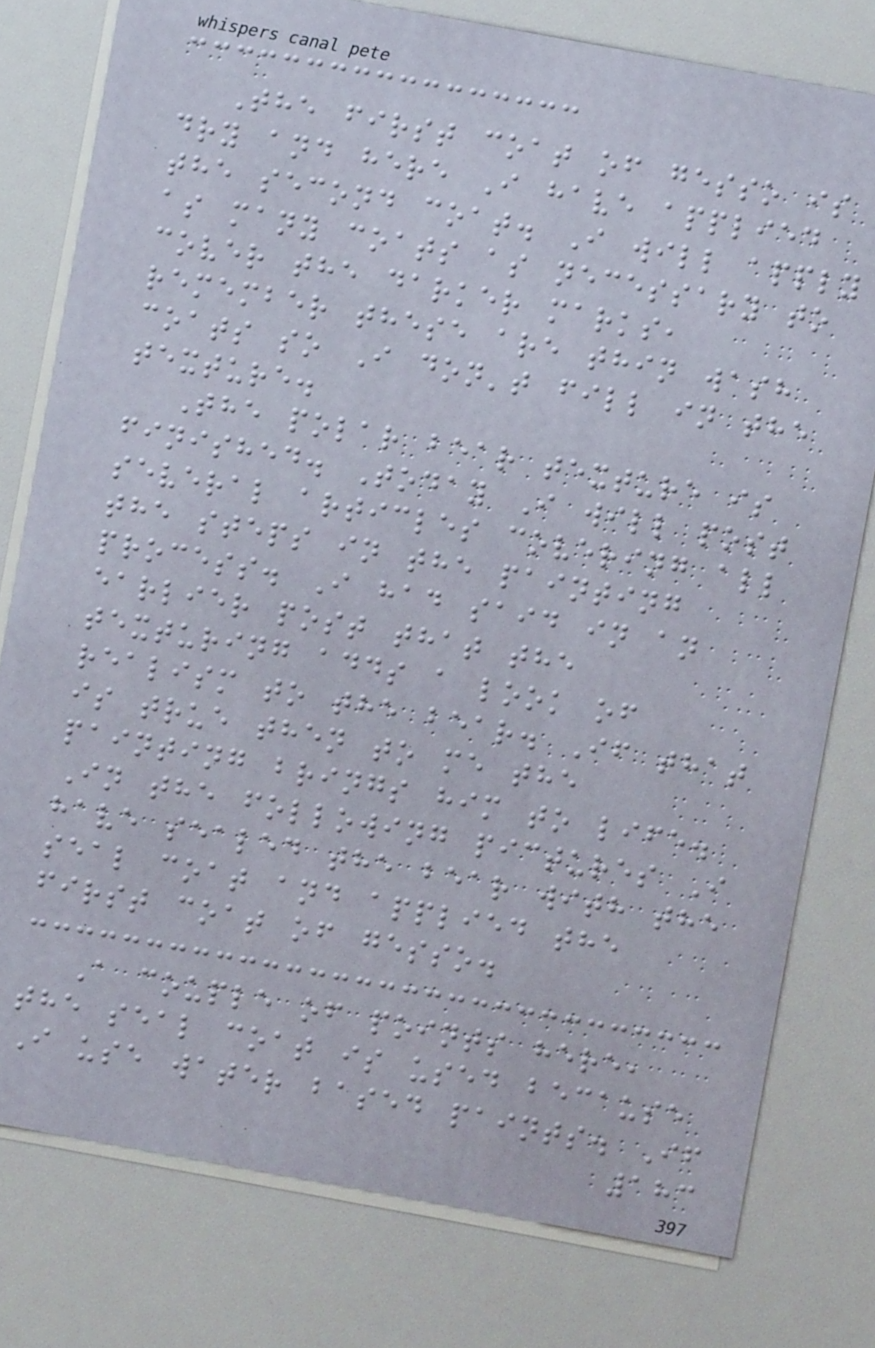The first coat of gesso is
dry and here I have applied
the second coat. I will apply
as many coats as necessary to
cover the darker marks,
remember these are thin wash
coats so I don't fill in the
texture.
The polar bear texture is
finished. Today I will post
several articles covering all
the steps in the painting
process. I had said in an
earlier post that the
texturing adds a look of
realism to the bear. If that
is true then to me the
painting brings him to life.
In the following pictures I
have sealed the bear with the
seal coat and applied the
first coat of gesso.
A couple of points here,
the seal coat is used because
I use water based paints. If
183
